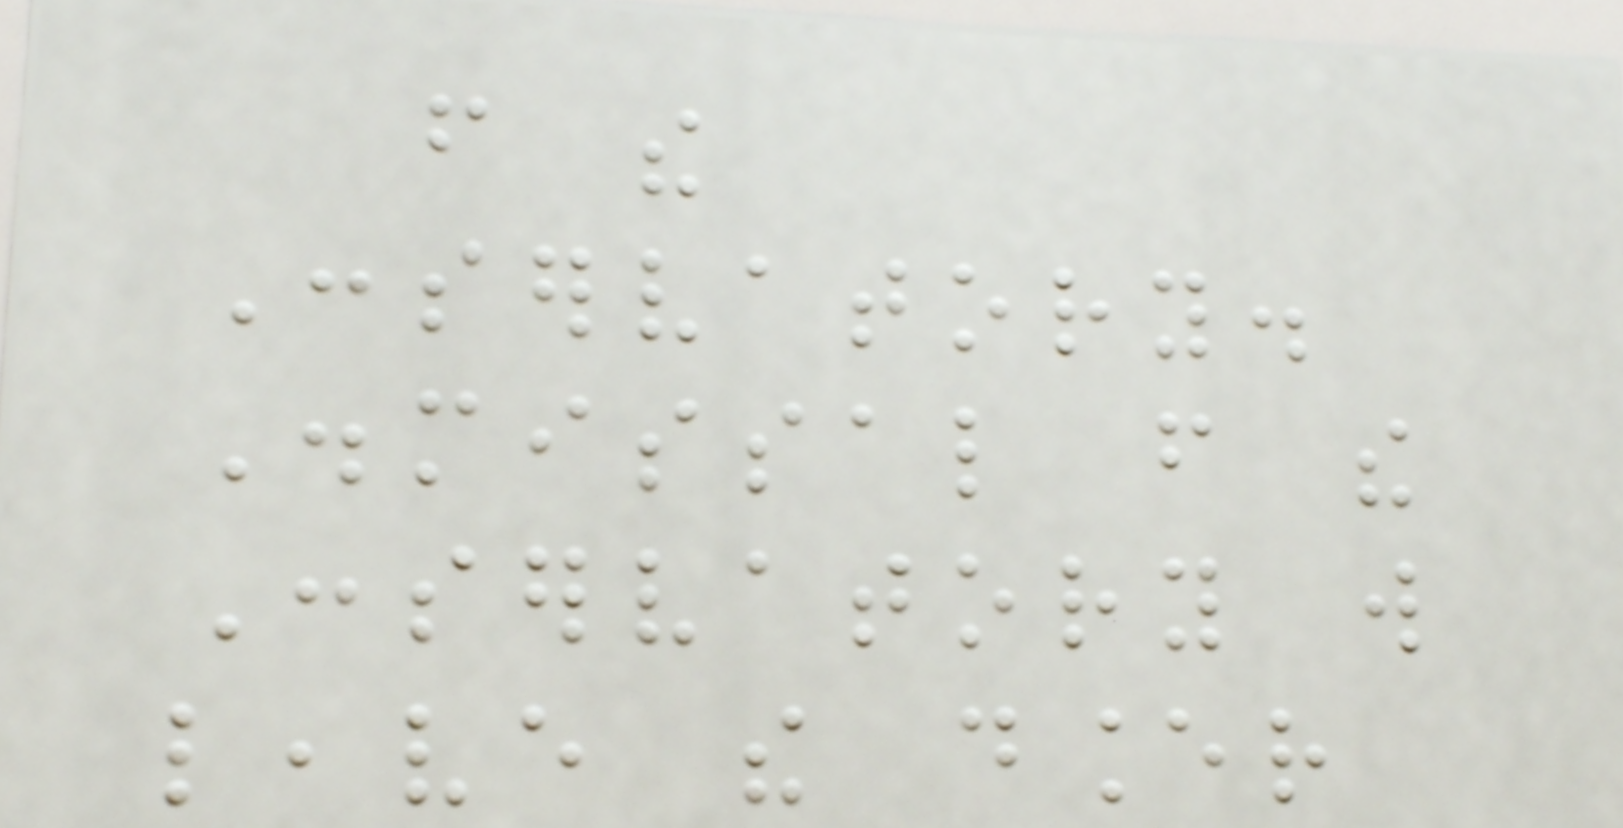from the
Conservatory.
Dismissal from the
Conservatory will
leave the dancer
